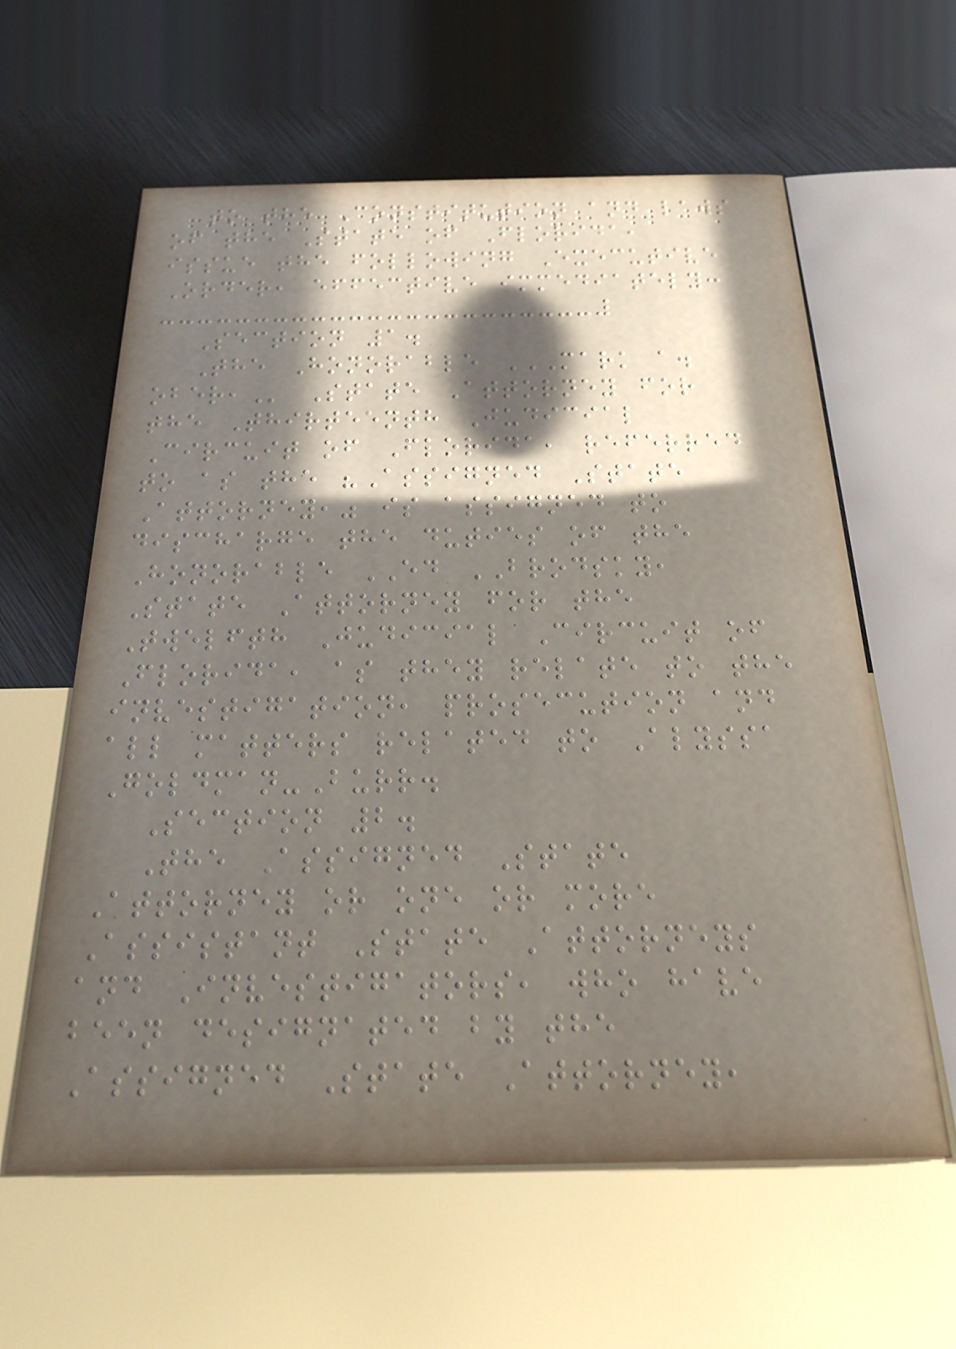to the Constitution and laws
of the State of Florida,
issue the following Executive
Order, effective immediately:
Section 1.
The Honorable MARK A.
OBER, State Attorney for
the Thirteenth Judicial
Circuit of Florida, referred
to as the "Assigned State
Attorney," is assigned to
discharge the duties of the
Honorable ED BRODSKY,
State Attorney for the
Twelfth Judicial Circuit of
Florida, as they relate to the
investigation, prosecution and
all matters related to Alyssa
Goldman-Burr.
Section 2.
The Assigned State
Attorney or one or more
Assistant State Attorneys
and Investigators, who have
been designated by the
Assigned State Attorney,
